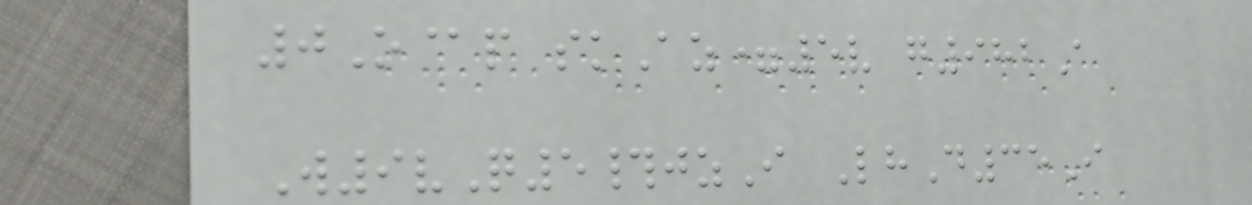0O@p skAz=5v g982A
W9vQ5#jzI LhD35I
